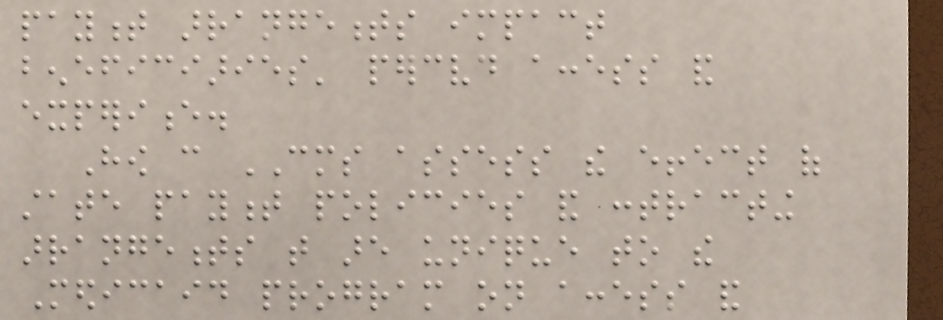payment arrangements impact
beneficiaries' perceived access and
experience.
How can CMS assess the effect of
state payment policies and contracting
arrangements that are unique to the
Medicaid program on access and
